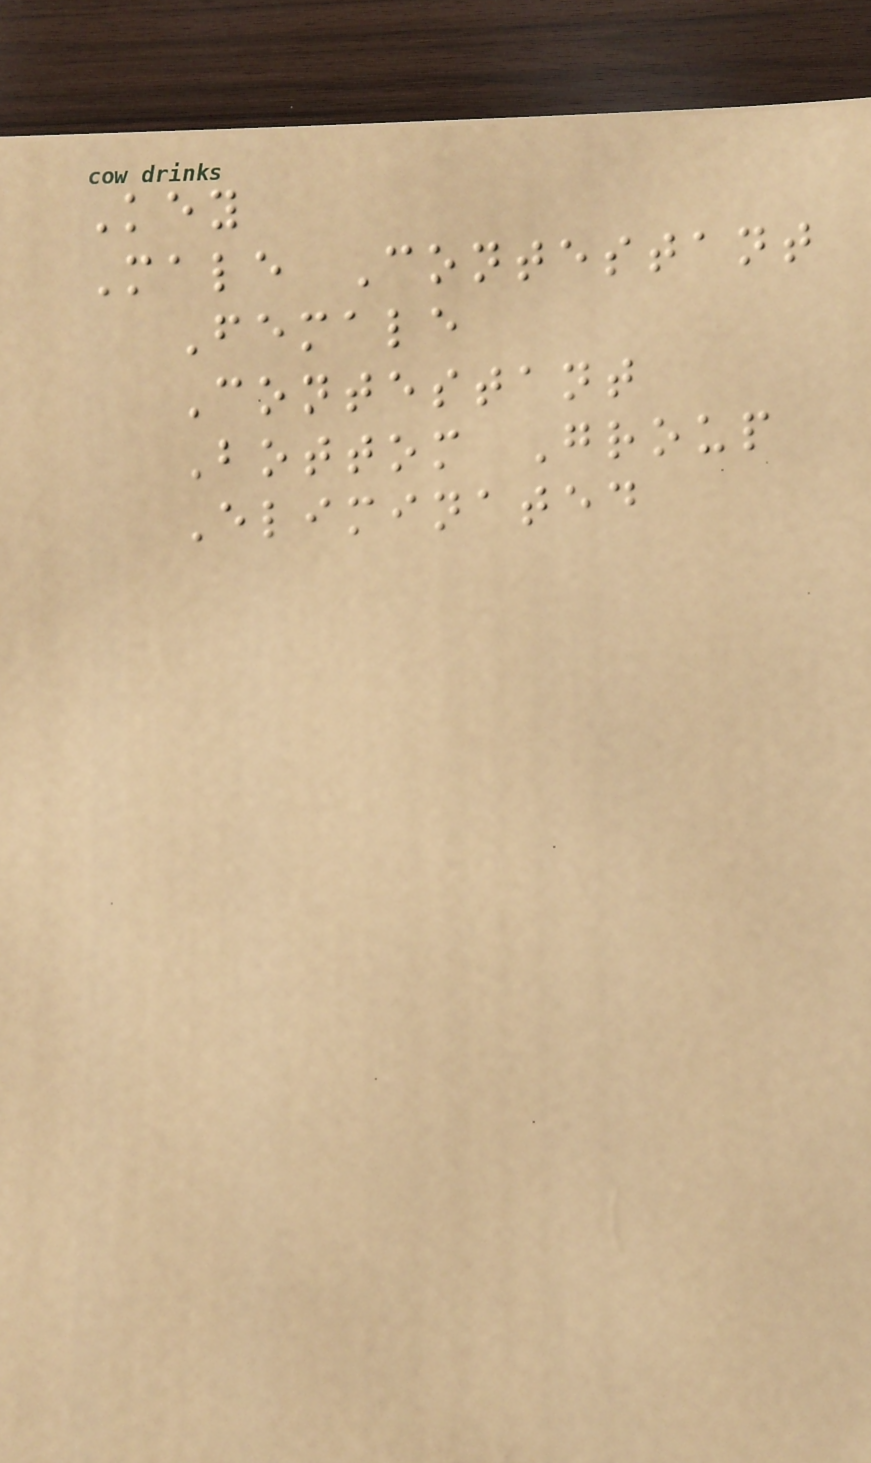Key
Male Contestant
Female
Contestant
Bottom Group
Eliminated
